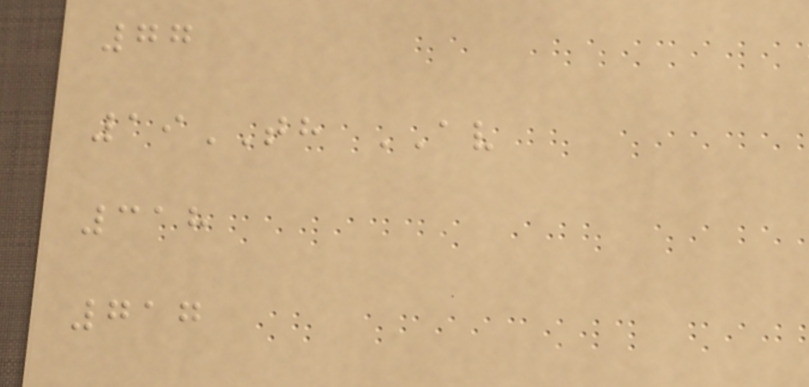77
19TH AV
318
717
